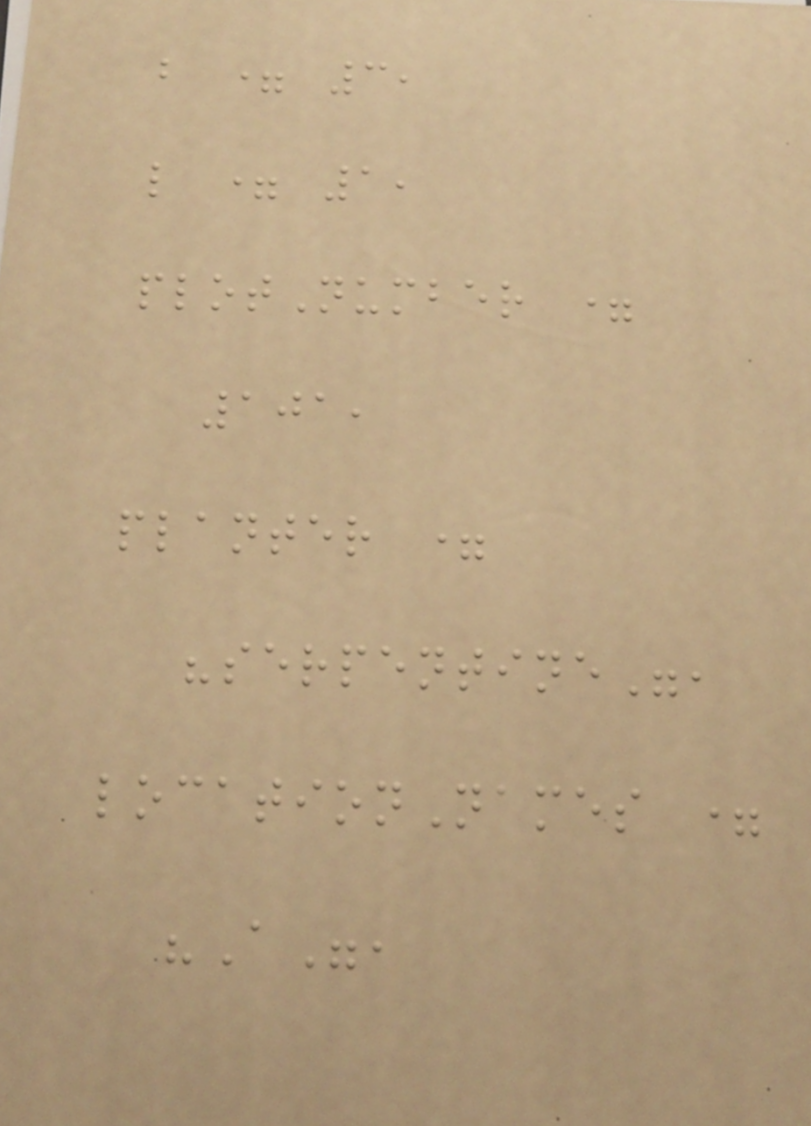b = 3,
l = 1,
plotNumber =
101,
planter =
"serpentine",
locationNames =
"A",
